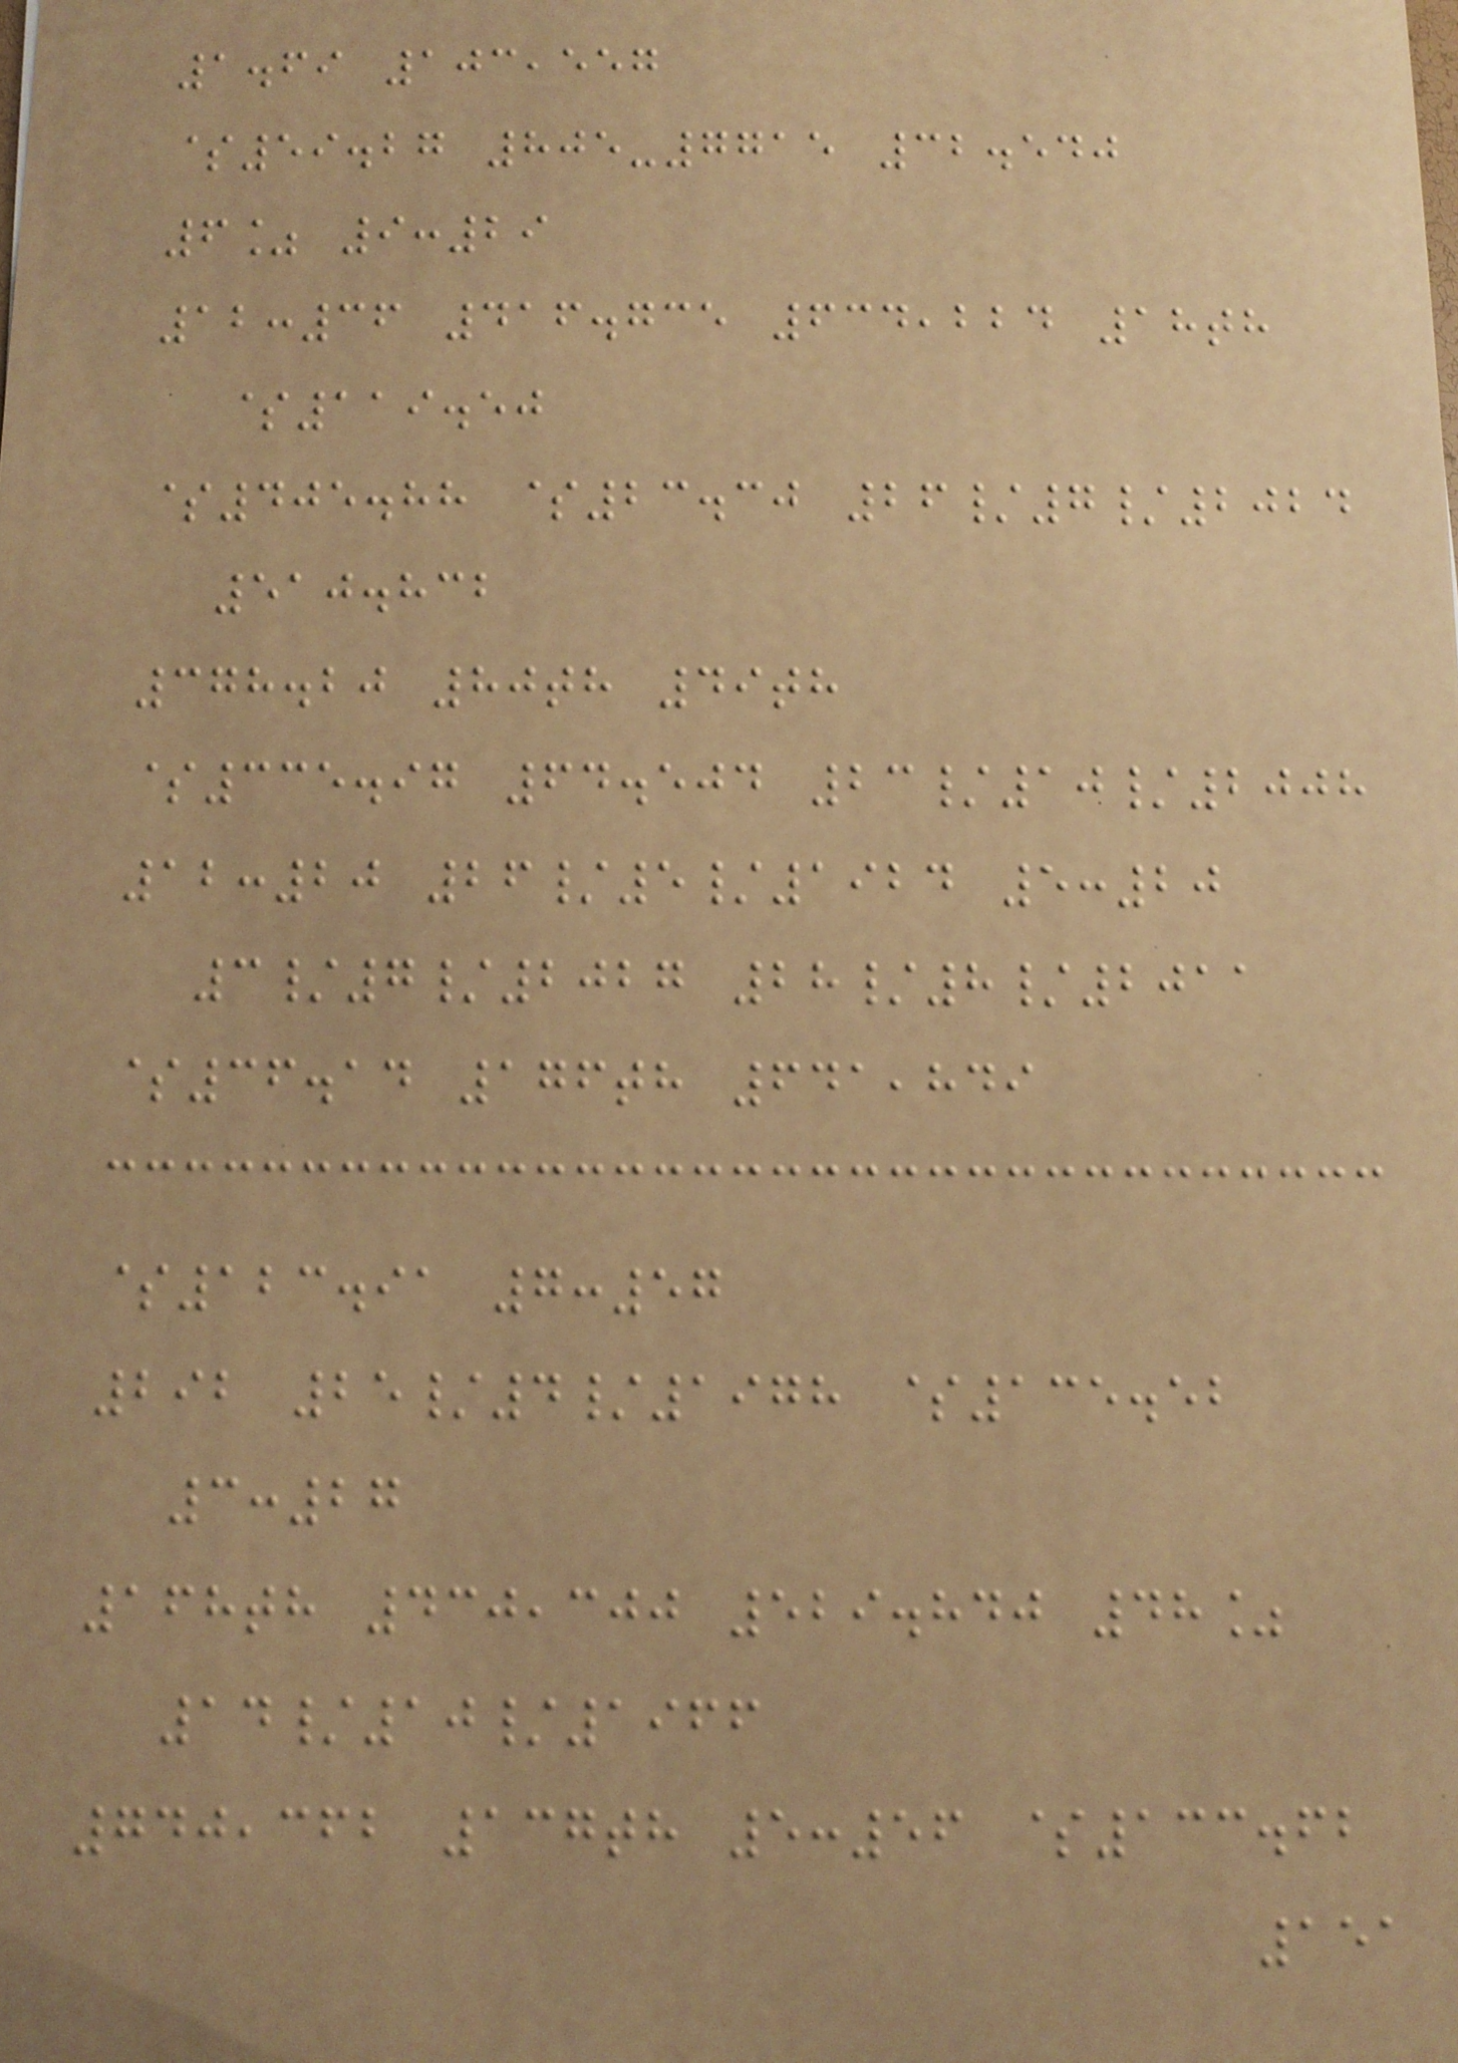1.69 103,557
$59.27 805-7715 32.540
6% 9:29
12:36 416.735 634,224 18th
$119.50
$405.88 $23.30 26/7/2024
510.832
378.20 80th 49th
$335.97 64.504 23/10/2008
12:20 26/5/1924 5:20
3/7/2027 28/8/2011
$36.14 176th 641,849
$123.91 7:57
292 25/4/1978 $135.52
3:27
168th 430,300 529.840 48%
14/10/1966
740,362 137th 5:56 $133.62
151
